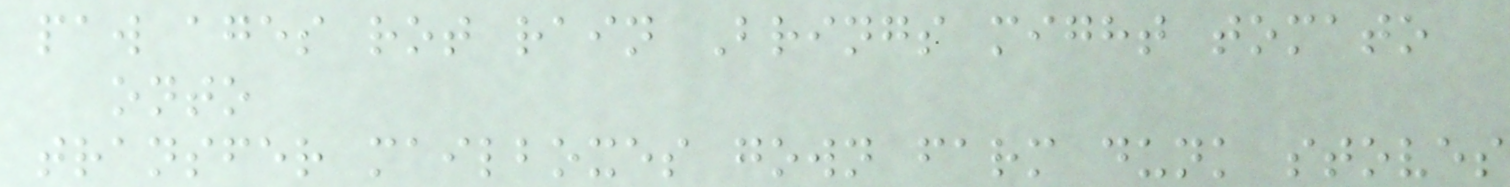paw ages rot rain Brings might tomato
onto
transfer mailboxes gown farm dunk stoves
